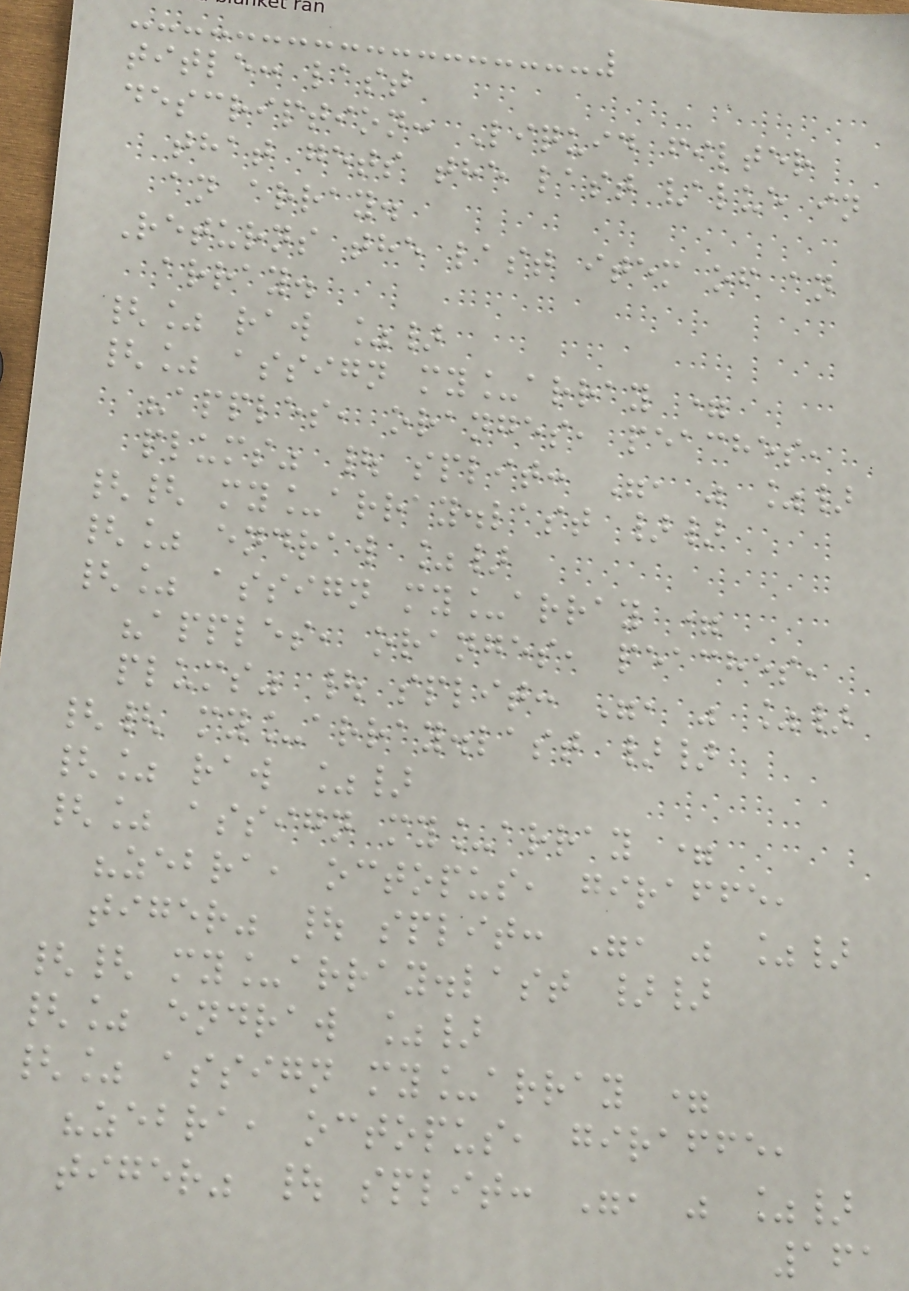title: last
description: Liquid filter
that gets the last value in
an array.
Returns the last item of an
array.
{% raw %}
{% assign my_array =
"apples, oranges, peaches,
plums" | split: ", " %}
{{ my_array.last }}
{% endraw %}
{% assign my_array =
"apples, oranges, peaches,
plums" | split: ", " %}
{{ my_array.last }}
{% raw %}
{% assign my_array =
"zebra, octopus, giraffe,
tiger" | split: ", " %}
{{ my_array.last }}
{% endraw %}
{% assign my_array =
"zebra, octopus, giraffe,
tiger" | split: ", " %}
161
